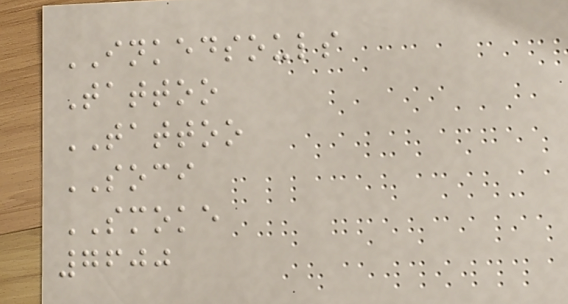INKEDSOULS
Tattoo
TATTOO
SOCI
SMOKE
7600
